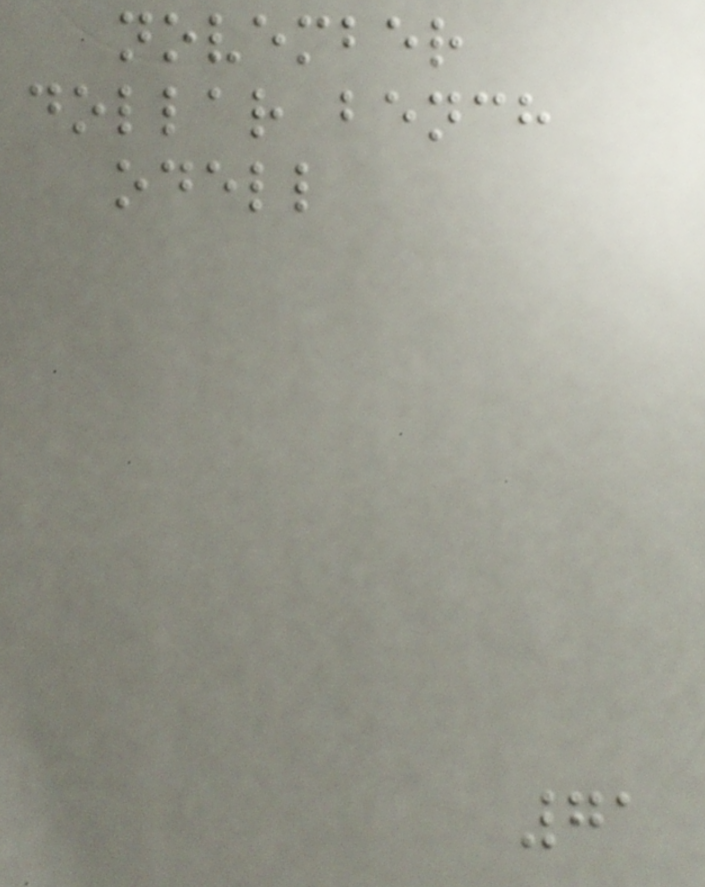november
dollar bench
odell
71
